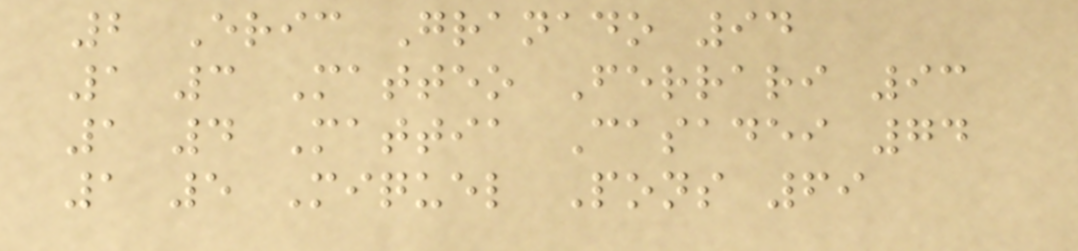2 Eric Granado 94
1 3 Matteo Ferrari 93
1 4 Mattia Casadei 74
1 5 Miquel Pons 69
